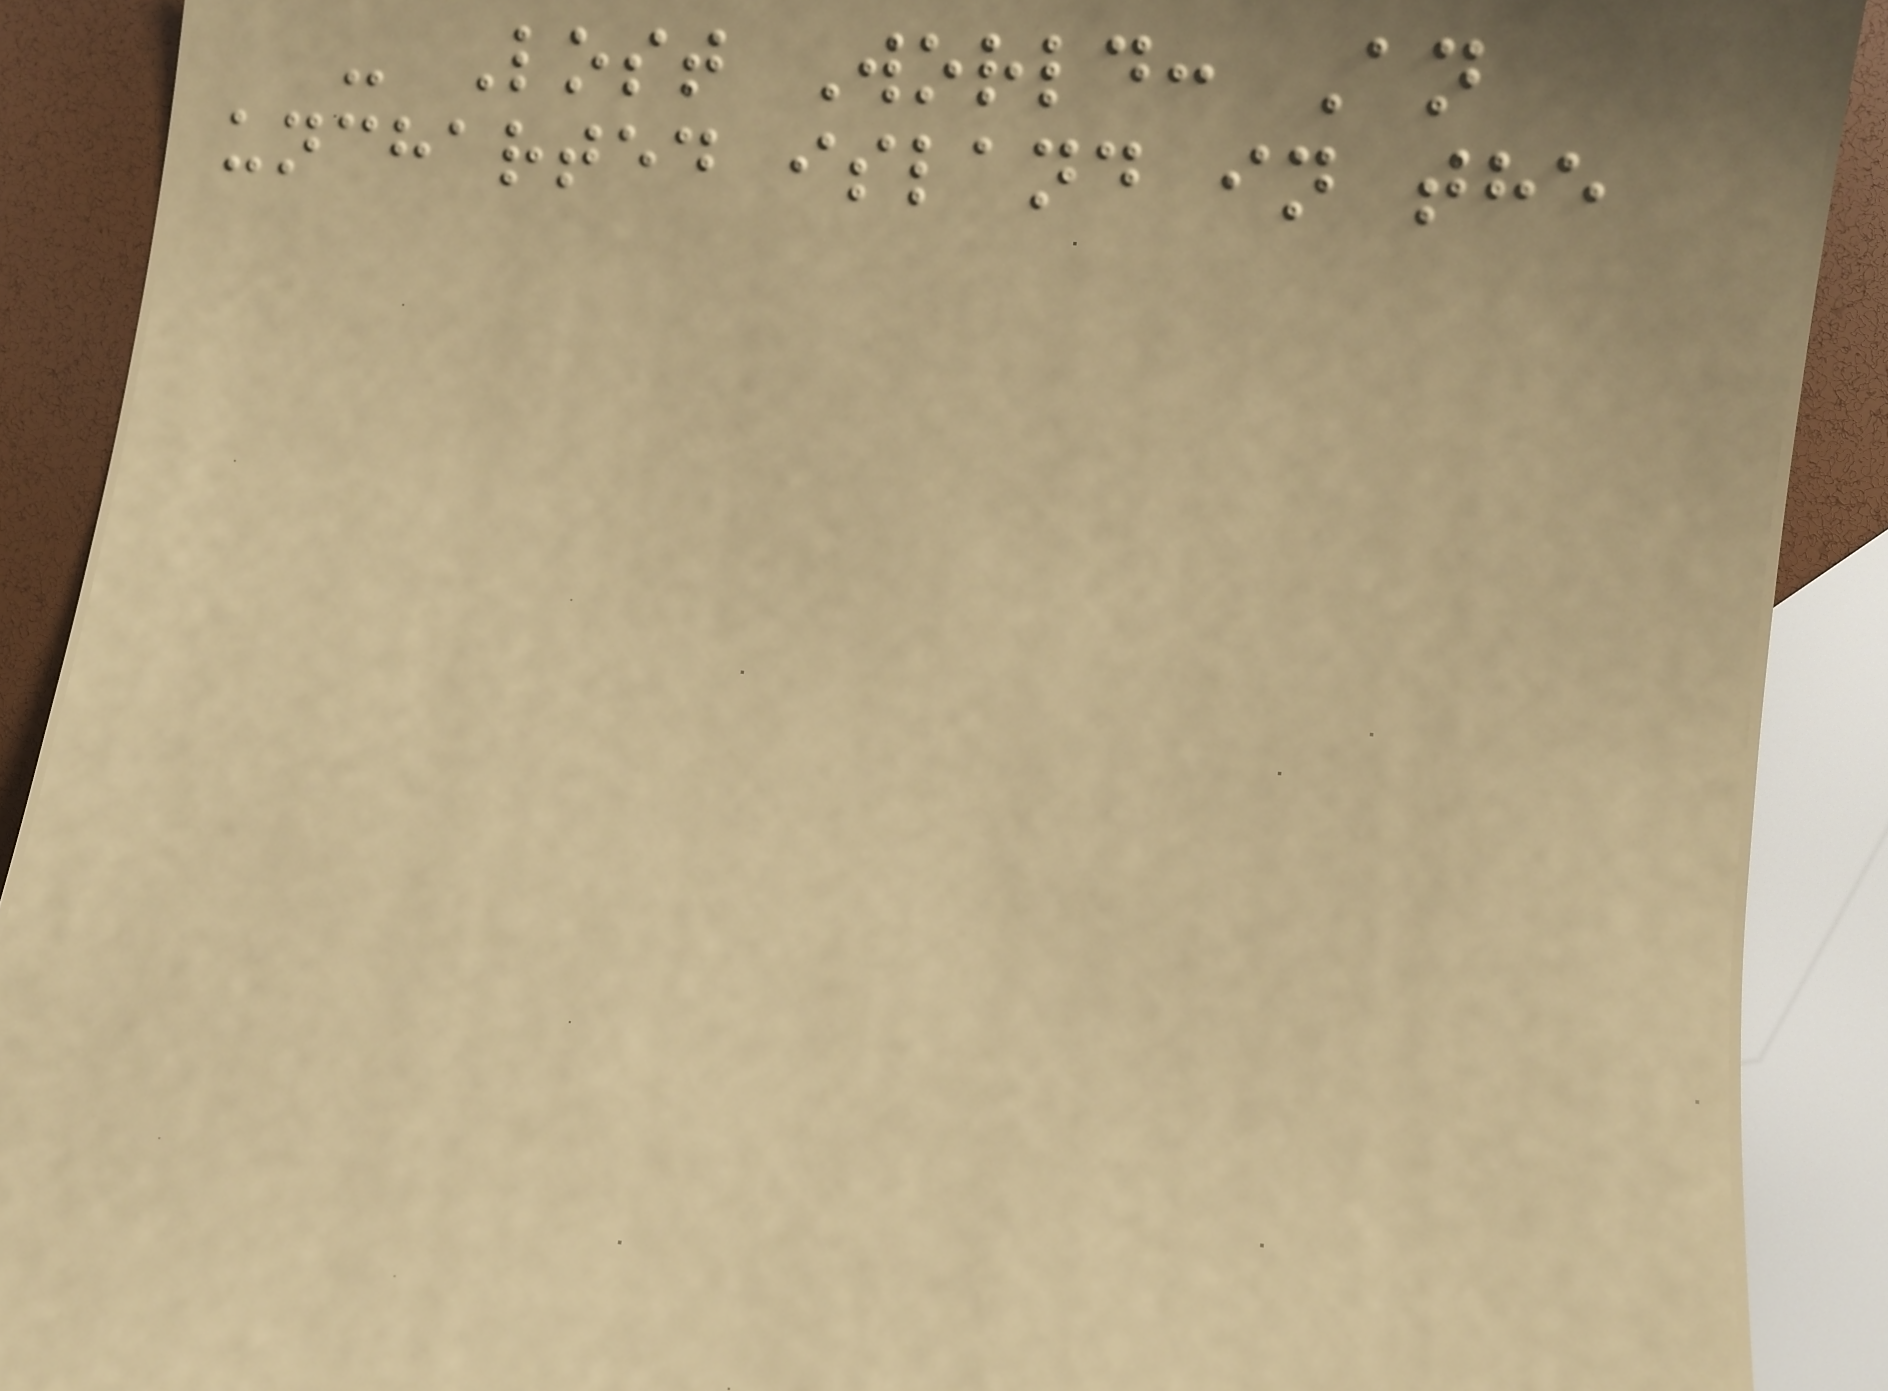- Lost World: An
uncharted island in the
